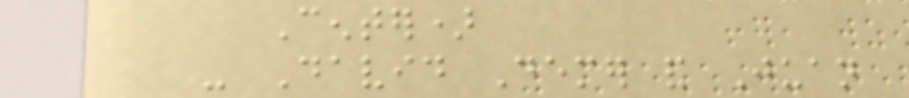Center)
- David Demer and Juan
